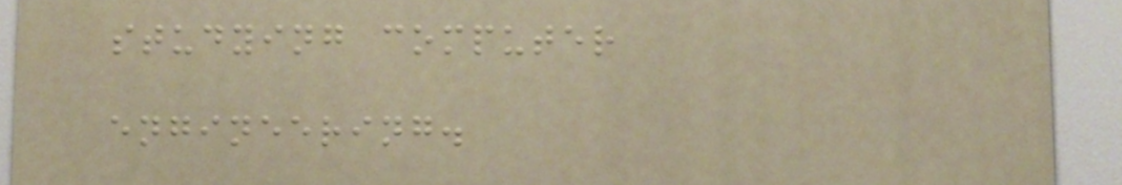studying computer
engineering.
